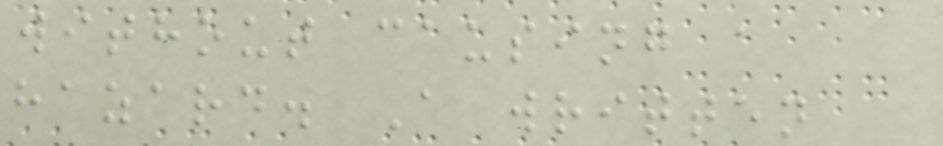without causing a
hazard. A written
